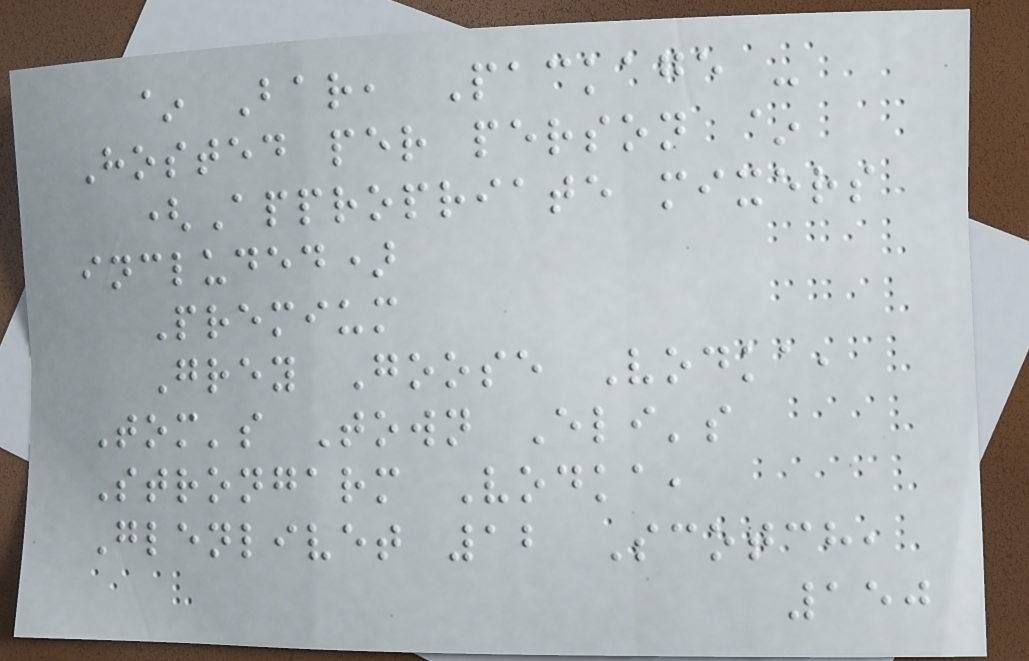~ Bar, Package -
Hosted per person ~
(Appropriate mixers
included)
Premium
Grey Goose Vodka,
Tom's Town Eli's
Strongarm Vodka,
Glenlivet 12 Scotch,
150
